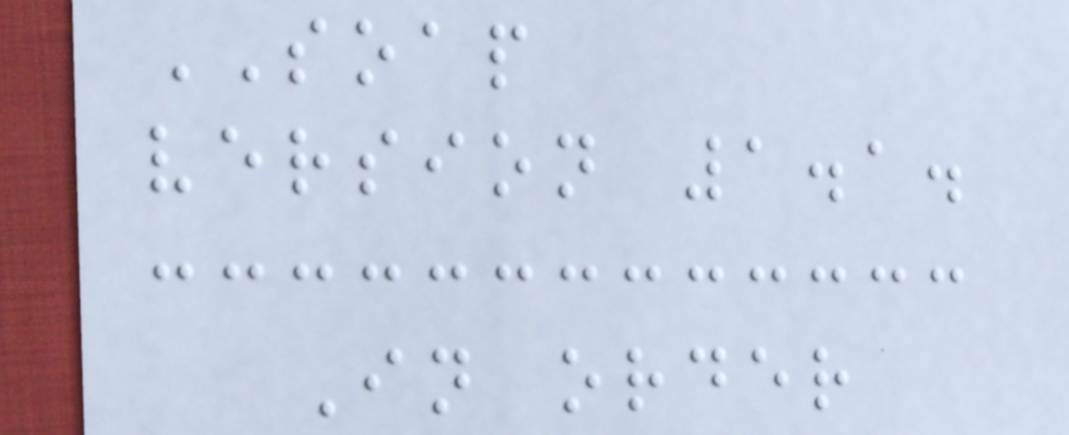SOAP
version 1.1.
In order
